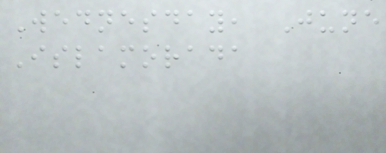Wednesday, June
Islamorada
